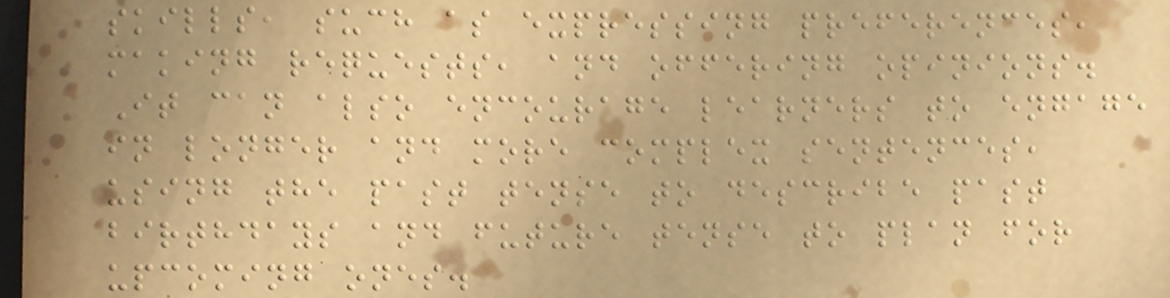skills, such as expressing preferences,
making requests, and offering opinions.
It can also encourage learners to engage
in longer and more complex sentences,
using the past tense to describe past
birthdays and future tense to plan for
upcoming ones.
